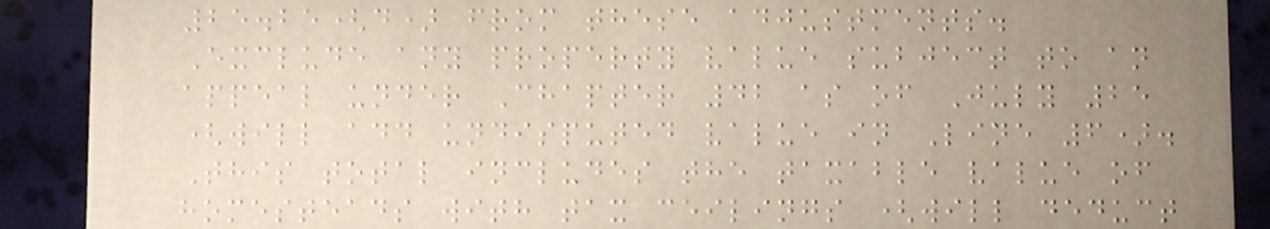25.25(d) from these adjustments.
Exclude any property value subject to an
appeal under Chapter 42 as of July 25
(will add undisputed value in Line 6).
This total includes the taxable value of
homesteads with tax ceilings (will deduct
